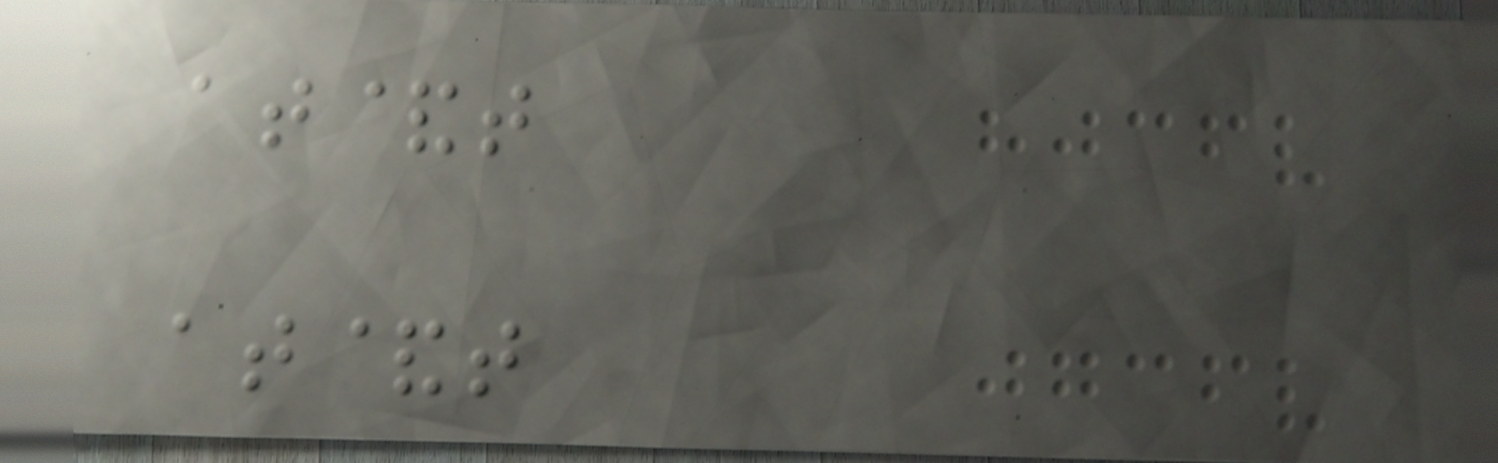at&t
at&t
